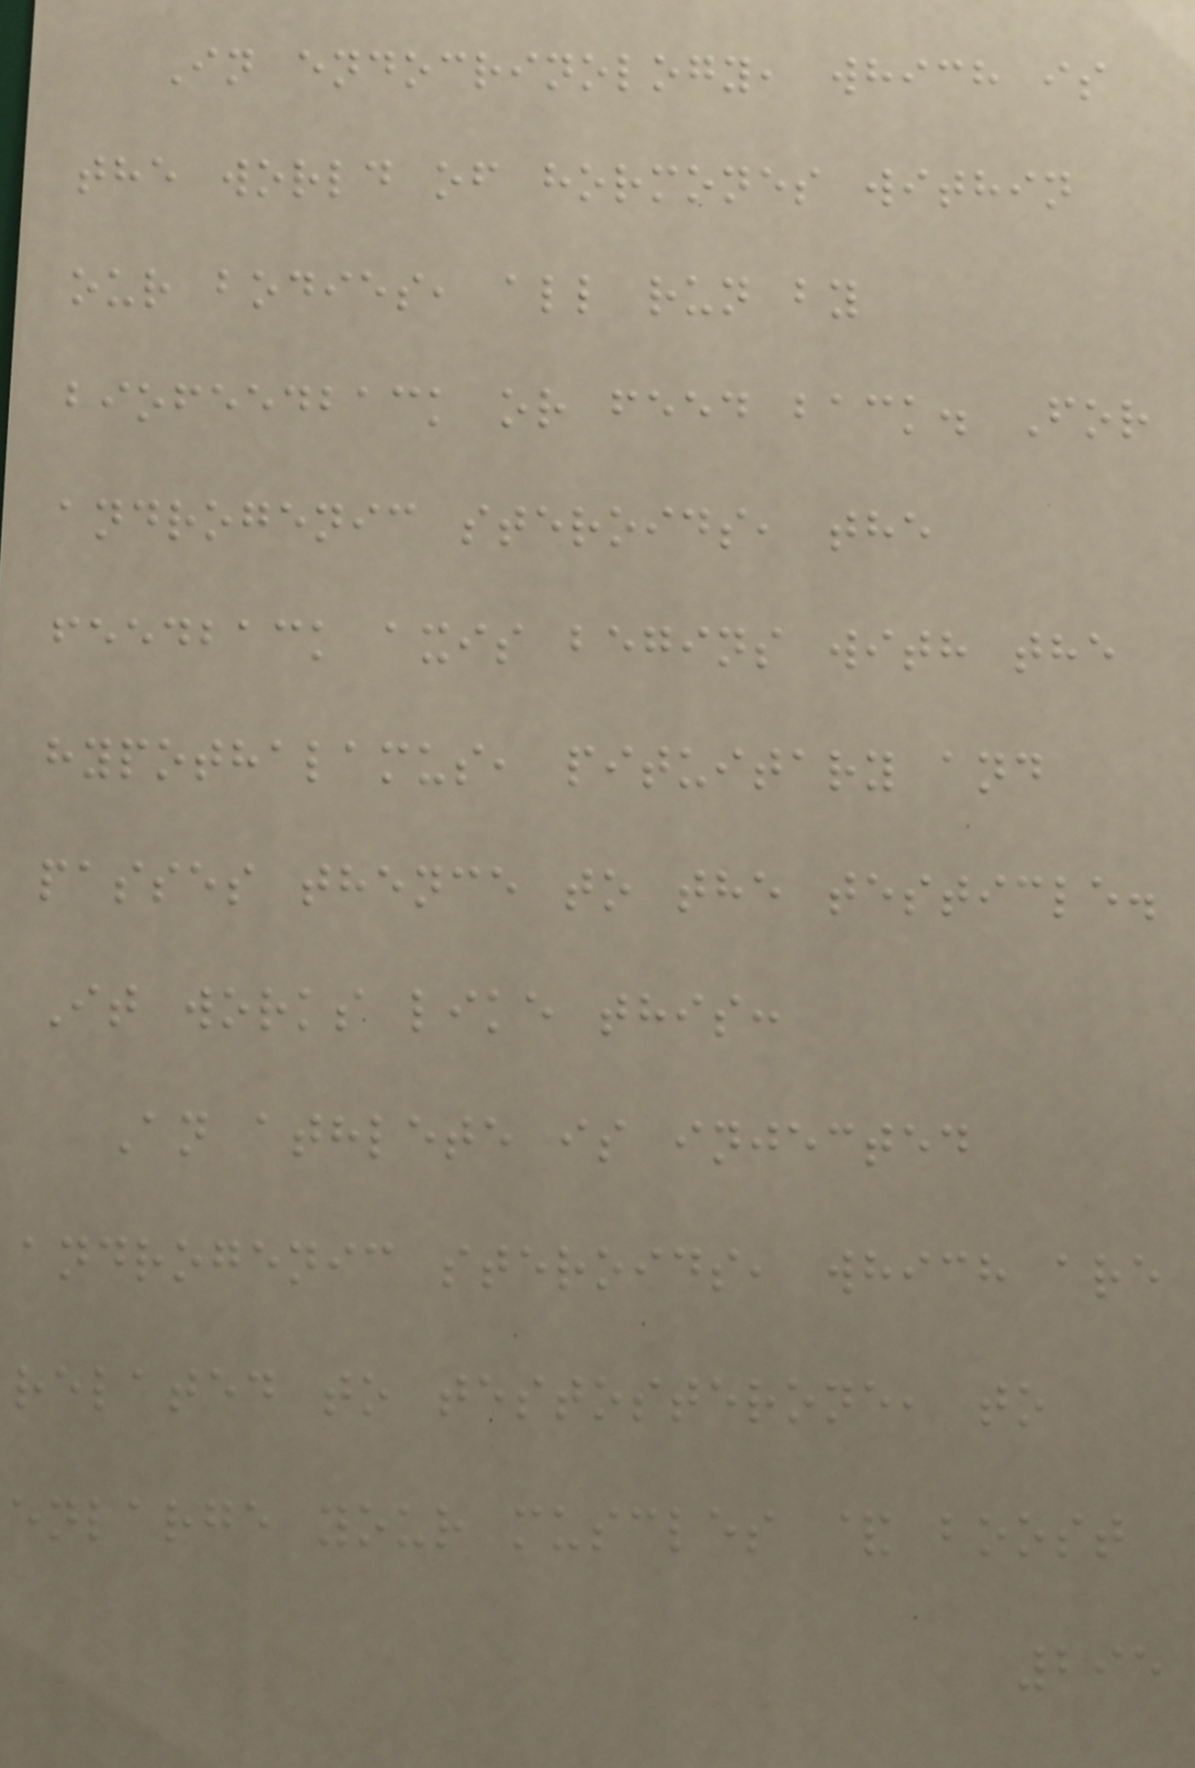In endocrinology, which is
the world of hormones within
our bodies, all run by
biofeedback or feed back. For
androgenic steroids, the
feedback axis begins with the
hypothalamus, pituitary and
passes thence to the testicle.
It works like this:
An athlete is injected
androgenic steroids, which are
related to testosterone, to
enlarge your muscles & boost
295
